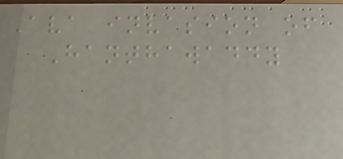Ava invasion of
Hanthawaddy
